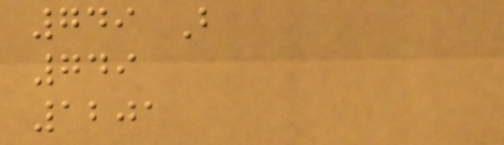749 B
749
1201
